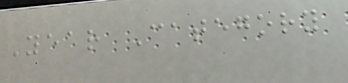Year Category
